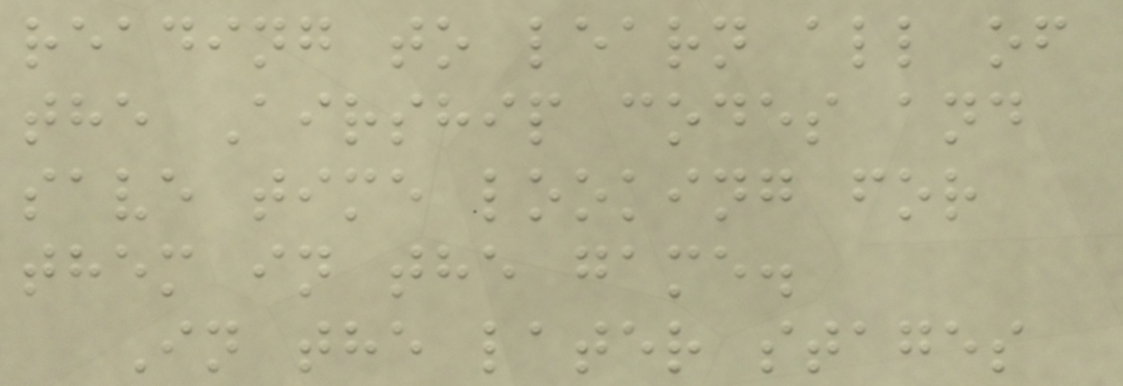reading to learn all of
the Airship codes and
save time looking for
them in the game.
In the later stages
